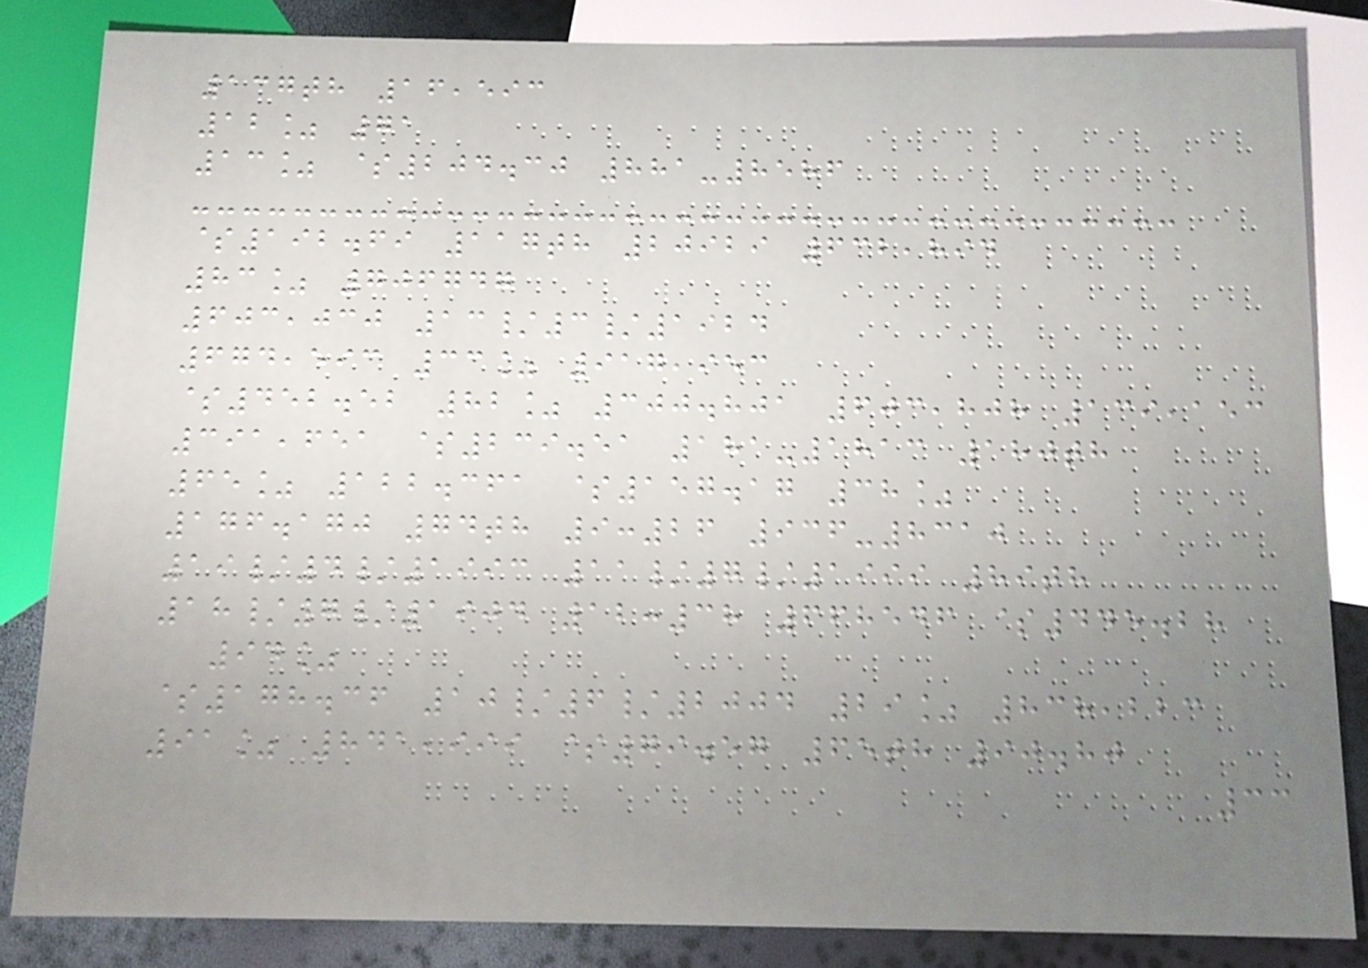137th 16,593
12% 71
13% $204.30 881-8586
$192.69 117th 20929 632,894
83% 706747
603,030 13/3/1924
674,593 33% 917,953
$452.52 82% 300.801 603,808 139,153
391,651 $239.51 181-1813 180th
65% 122.361 $157.17 38%
176.170 74th 9:26 936-8310
19/4/1993 11/7/1999 89th
18/7/1904 12:38 668546 $445.28
94%
$178.36 10/6/2004 29% 838,223
91% 841,999 $79.57 65th 90.80
33
